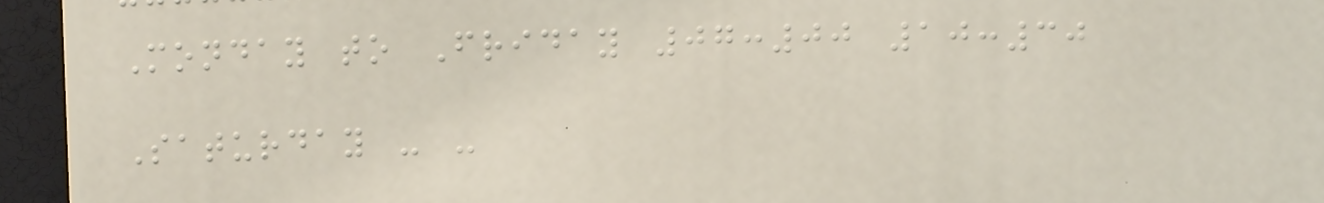Monday to Friday 07:00 10:30
Saturday - -
